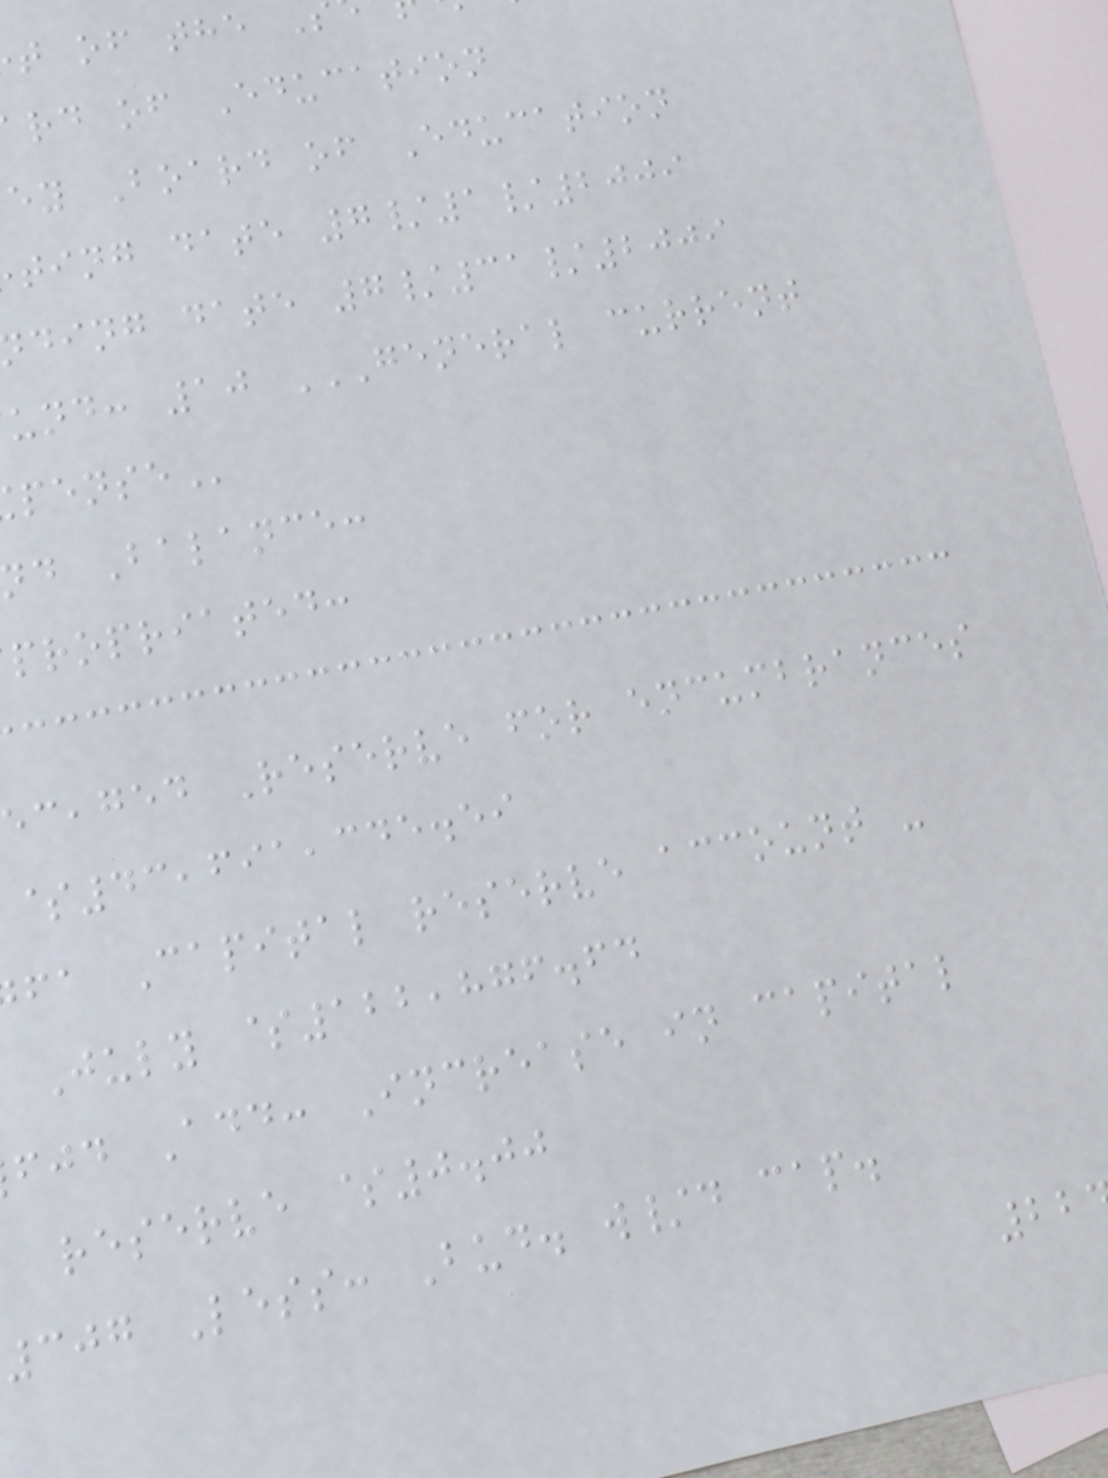t of the
rd of Education
ey Board of Education
ting date 7/1/2009
ding date 7/31/2009
d Balance:
propriated:
,ged Reserve for encumbrances
$43,691,345.59
fa Capital reserve account -
July $122,876.64
fjd Add: Increase in capital
reserve $0.00
307 Less: Bud. w/d cap.
